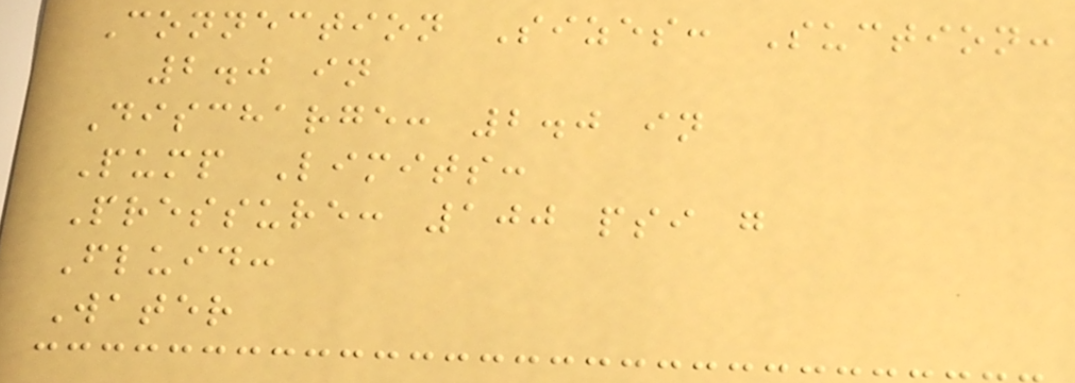Connection Sizes: Suction:
2.0 in
Discharge: 2.0 in
Pump Limits:
Pressure: 100 psi g
Fluid:
Water
